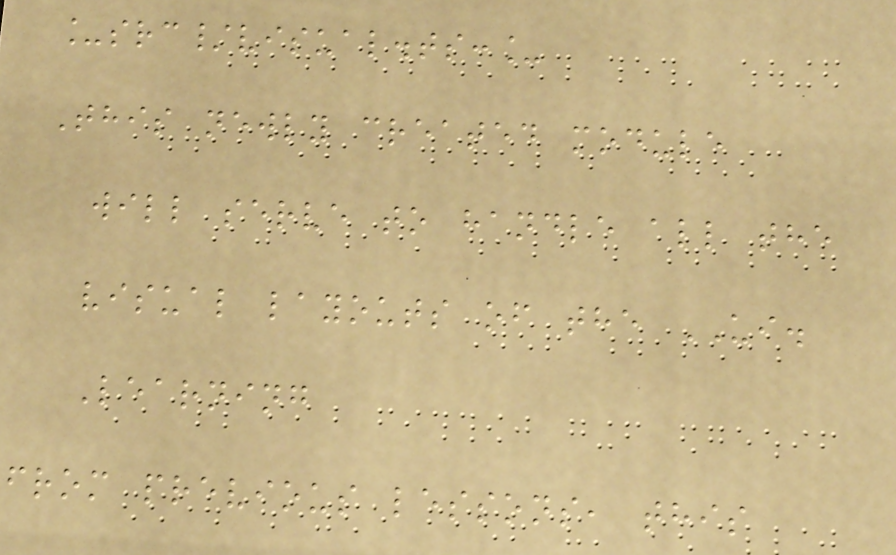_src/visual.ts:_
This newly created module
will serve to handle all the
visual layouts of the UI.
Learning
from previous lessons, this
